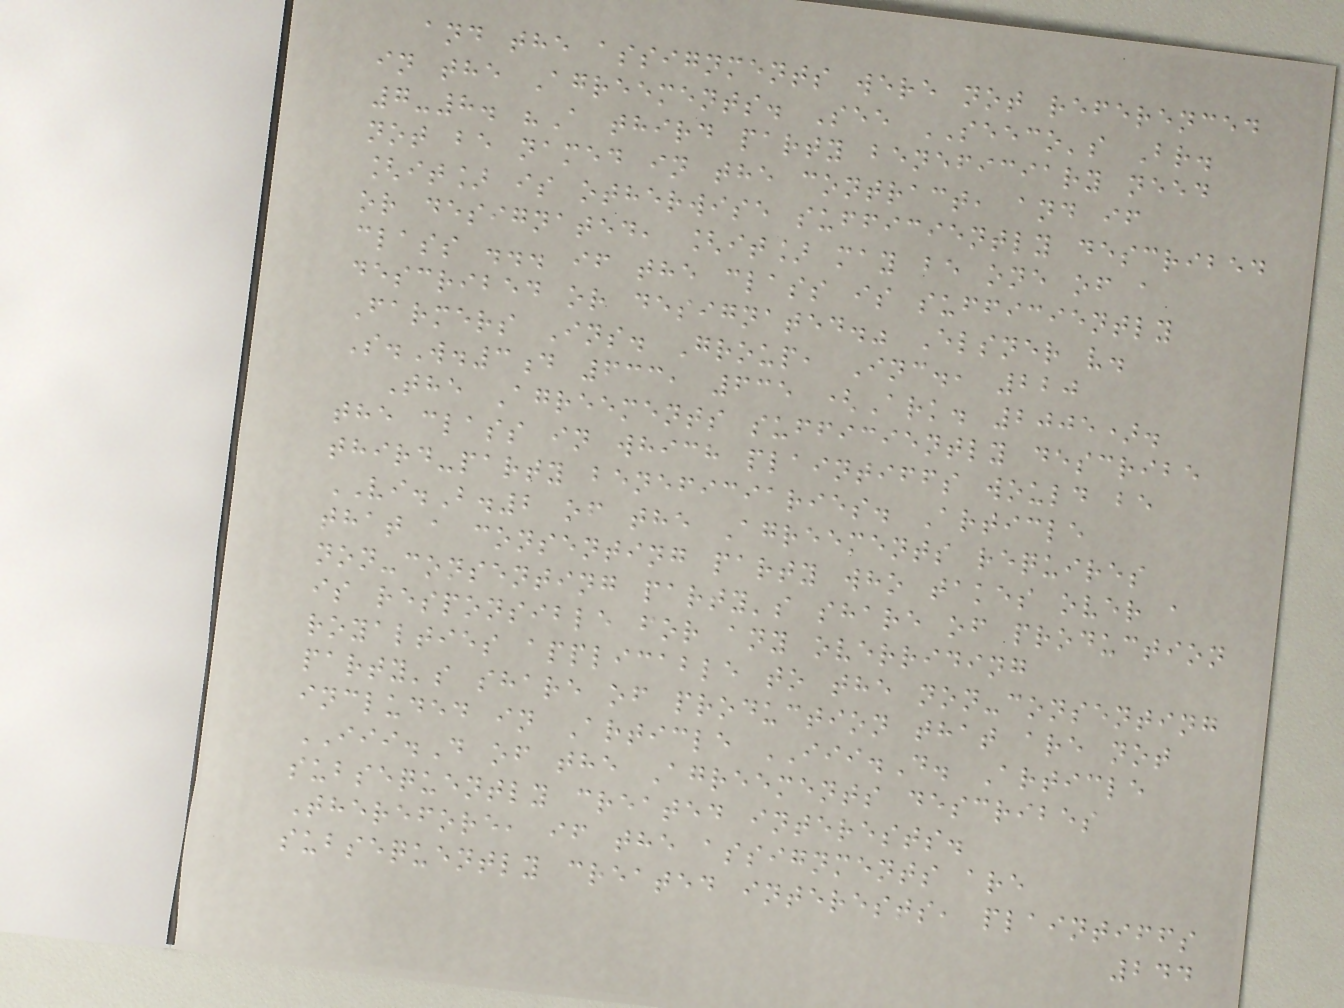and the assignments were not referenced
in the Agreements. See SEECO's Br.
7-8. "A third party beneficiary need
not be named in the contract, and if
[it] is otherwise sufficiently described
or designated, [it] may be one of a
class ... if the class is sufficiently
described or designated." Elsner v.
Farmers Ins. Group, Inc., 220
S.W.3d 633, 635 (Ark. 2005).
The Agreements sufficiently describe
the class in which plaintiffs would be
third-party beneficiaries. Article
VI.B.2 of the Agreements requires
that a consenting party who takes over a
non-consenting party's share of production
is responsible for any overriding
royalties applicable to the non-consenting
party's share of production that are not
included in Article III.D. Article
III.D of the Agreements describes
subsequently created interests.
Therefore, if the assignments are
subsequently created interests, plaintiffs
244
